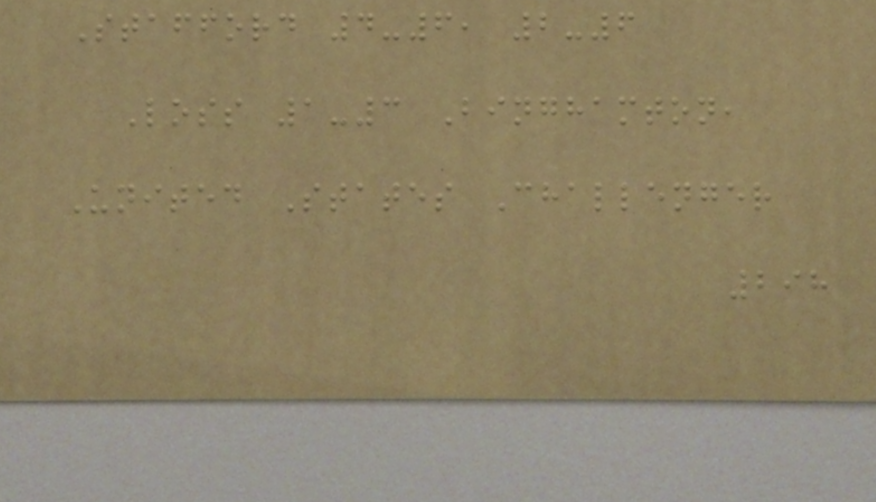Stafford 4-6, 2-6
Loss 1-3 Binghamton,
United States Challenger
298
